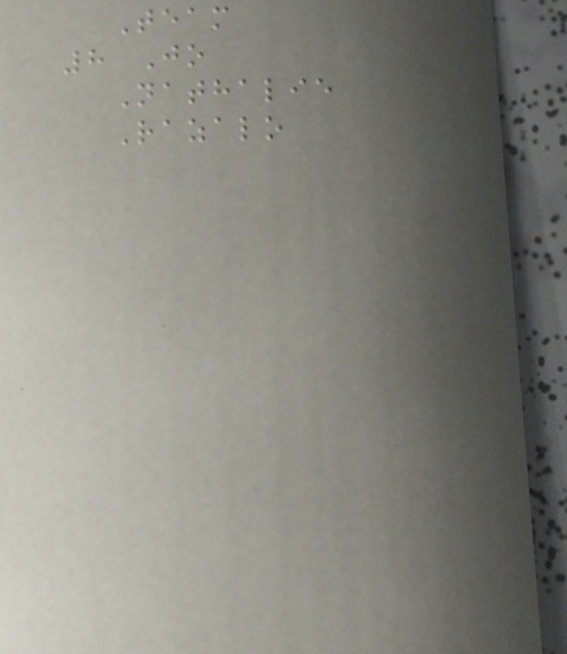Team
8 Jo
Nathalie
Razalo
